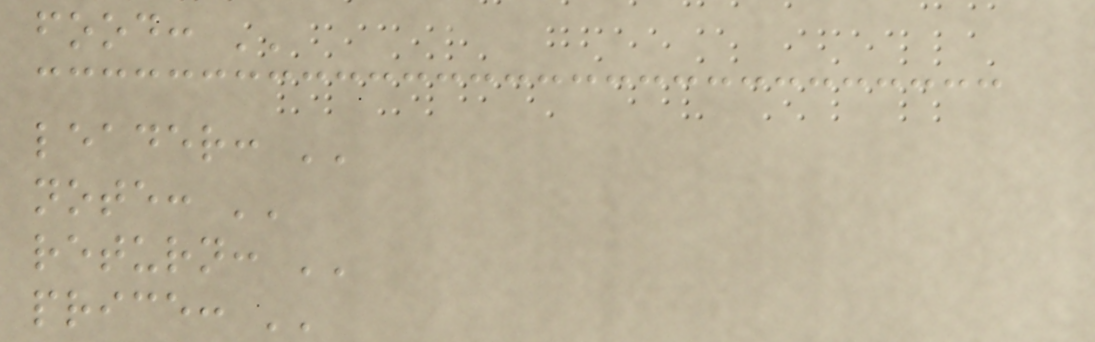food: ''
leader: ''
note: ''
return: ''
price: ''
